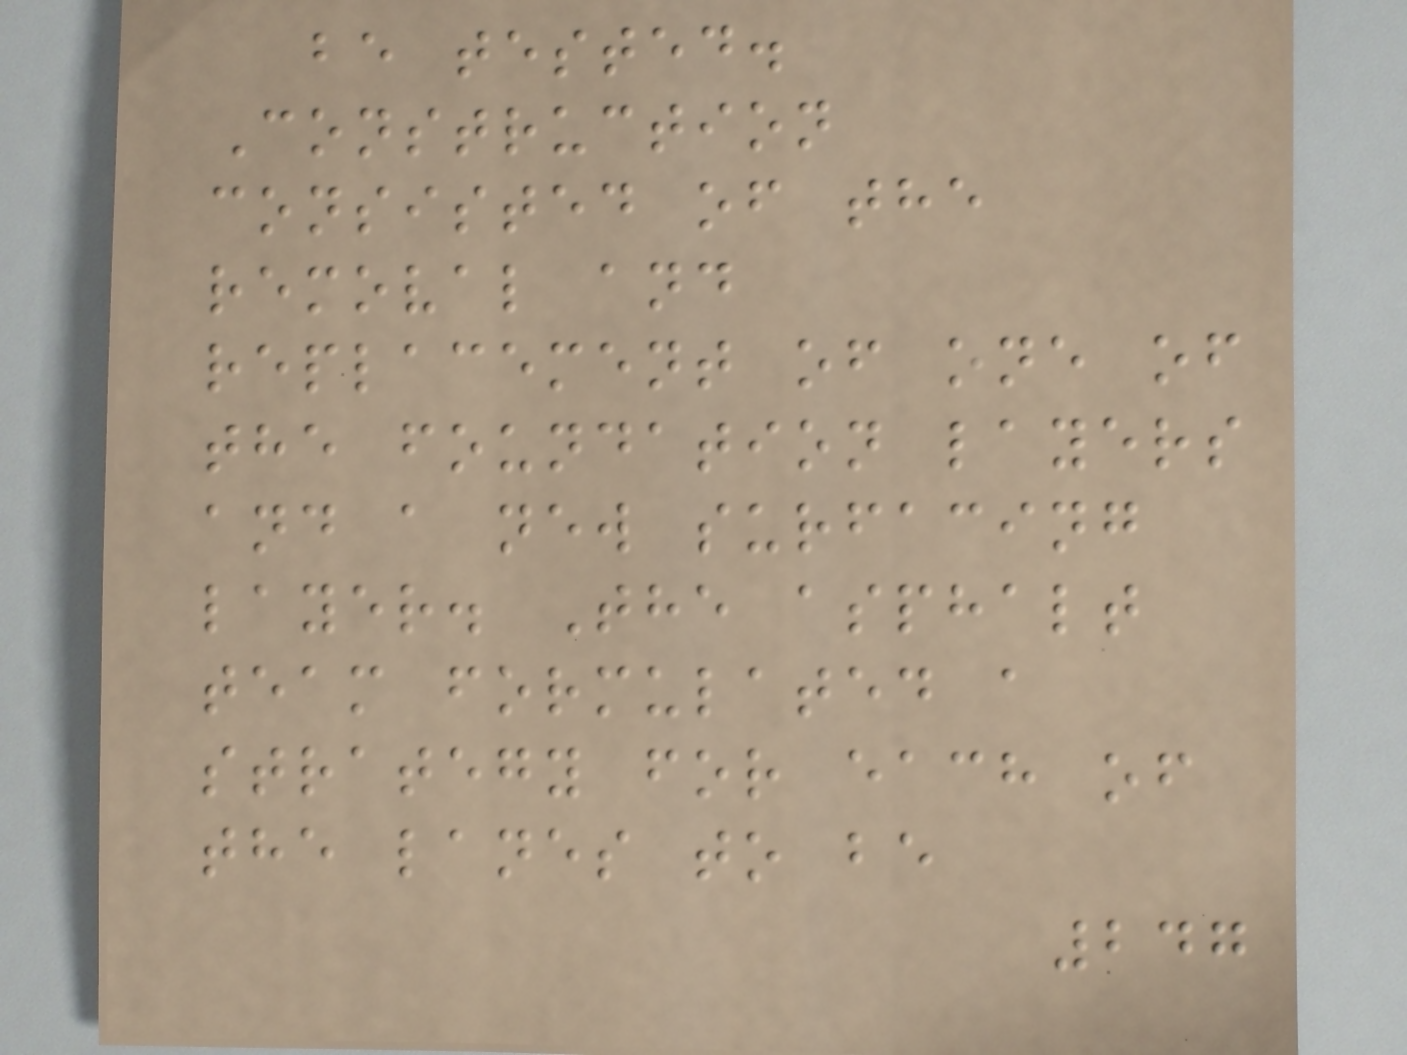be tested.
Construction
consisted of the
removal and
replacement of one of
the foundation layers
and a new surfacing
layer. The asphalt
team formulated a
strategy for each of
the lanes to be
247
